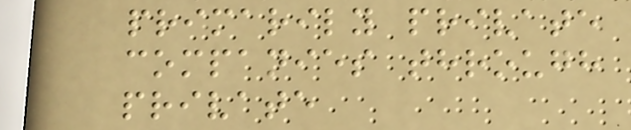primarily private
companies through
private
